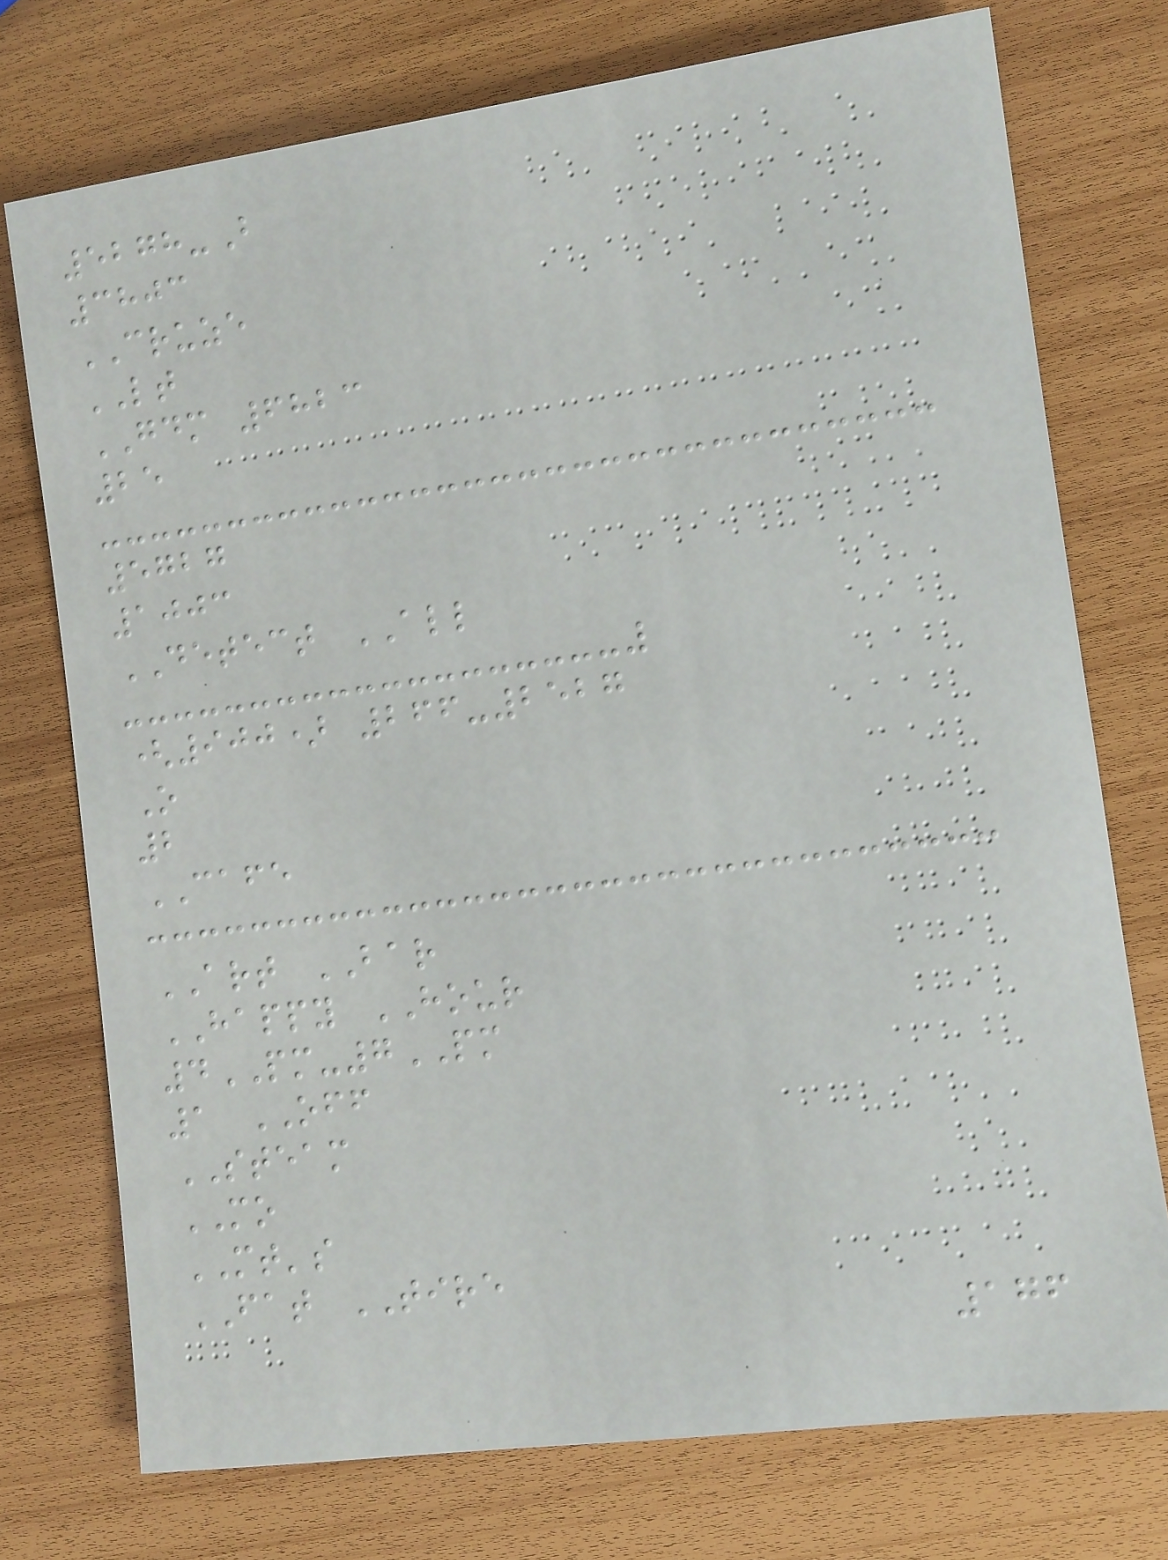5278-B
3803
CRUZE
LT
GDM 6823
25
5727
1003
DETECT ALL
(900) 266-2527
O
2
CAFE
ART BAR
HAPPY HOUR
4PM-7PM
1 OFF
STEAM
MO
MT's
FAT TIRE
176
